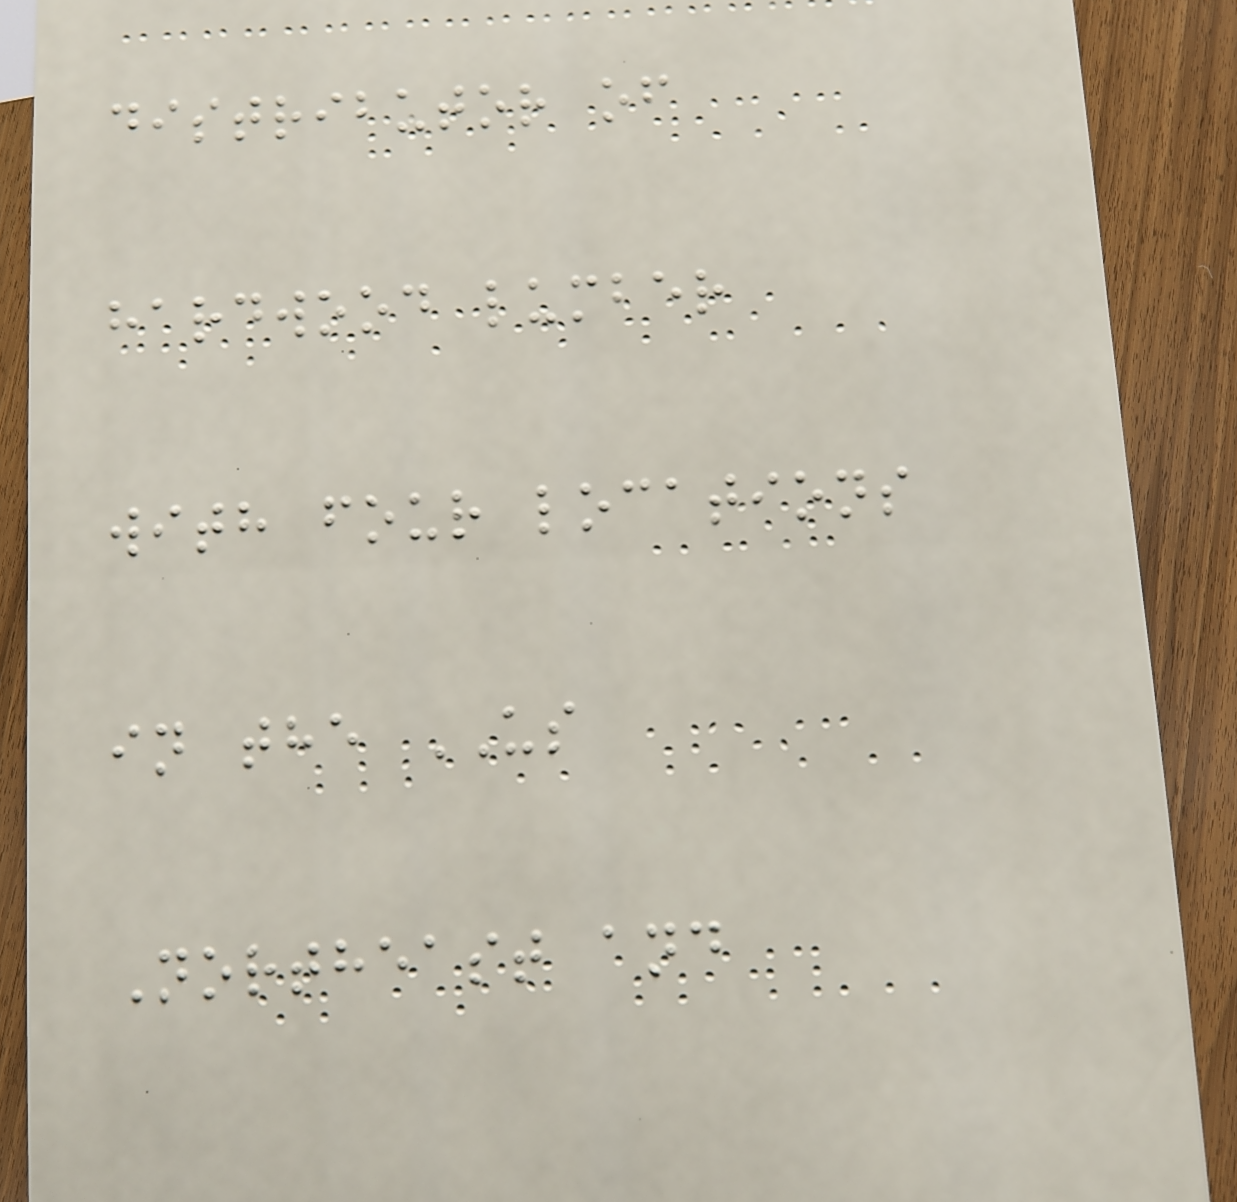distributor of
hardwood lumber
with four locations
in the US
Northeast and
